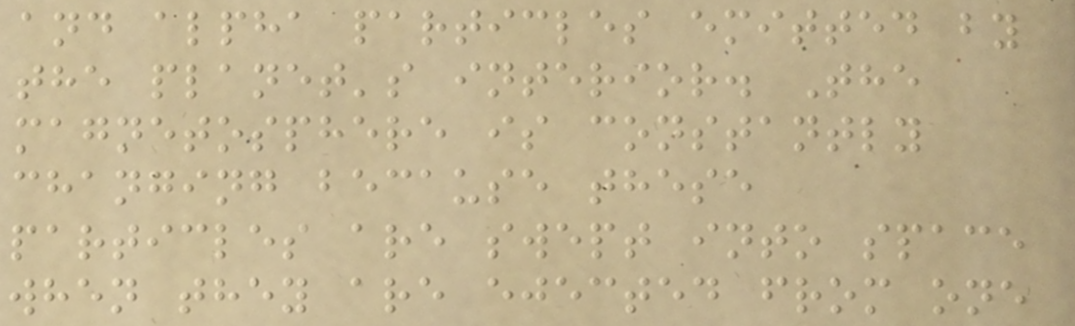and alpha particles emitted by
the planet's interior. The
magnetosphere is constantly
changing because these
particles are swept into space
when they are ejected from one
